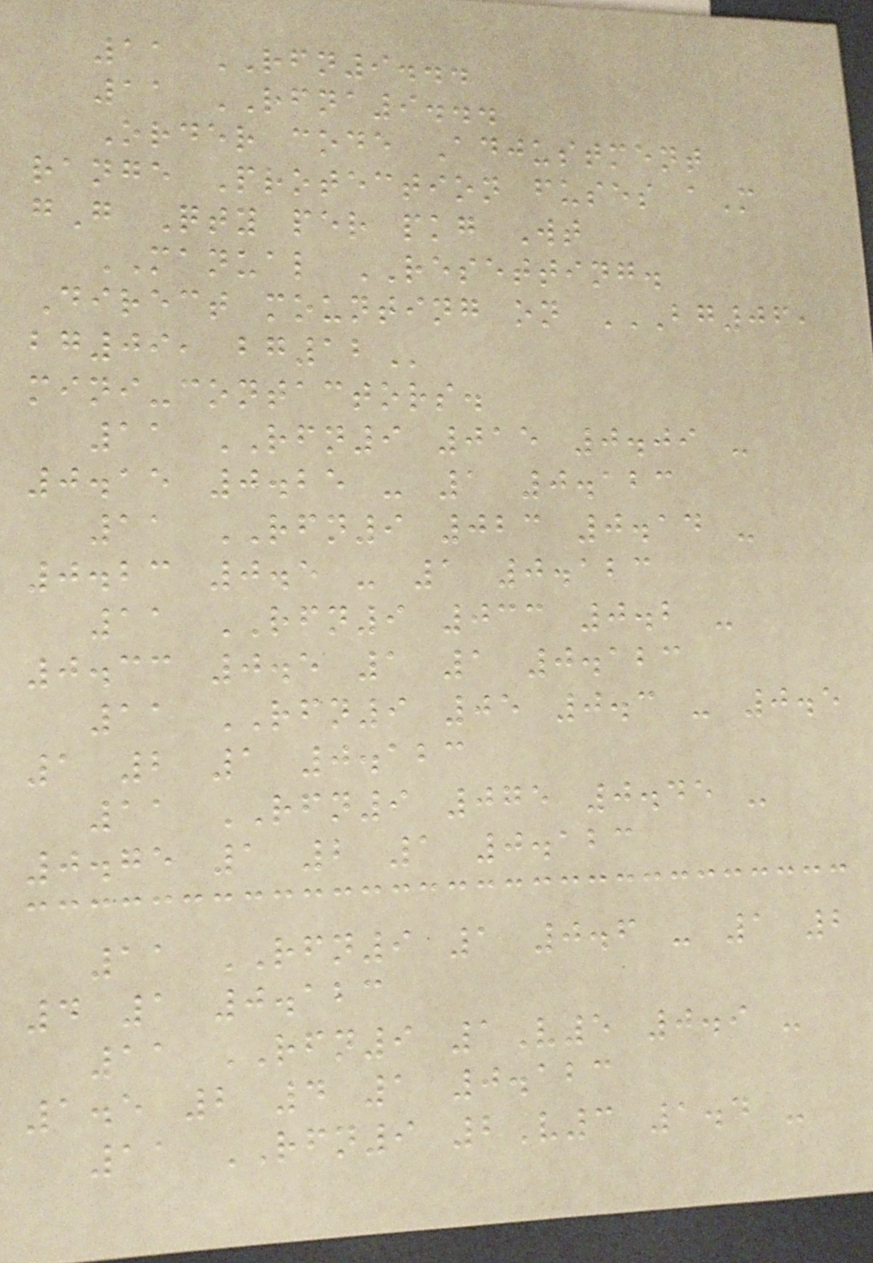11 RFN9...
11 RFNA9...
Order code Adjustment
range Protection fuses aM
gG Qty per pkg Wt
MANUAL RESETTING.
Direct mounting on BG06,
BG09, BG12
mini-contactors.
11 RFN9 015 0.09 -
0.15 0.25 - 1 0.123
11 RFN9 023 0.14 -
0.23 0.5 - 1 0.123
11 RFN9 033 0.2 -
0.33 0.5 1 1 0.123
11 RFN9 05 0.3 - 0.5
1 2 1 0.123
11 RFN9 075 0.45 -
0.75 1 2 1 0.123
11 RFN9 1 0.6 - 1 2
4 1 0.123
11 RFN9 1V5 0.9 -
1.5 2 4 1 0.123
11 RFN9 2V3 1.4 -
